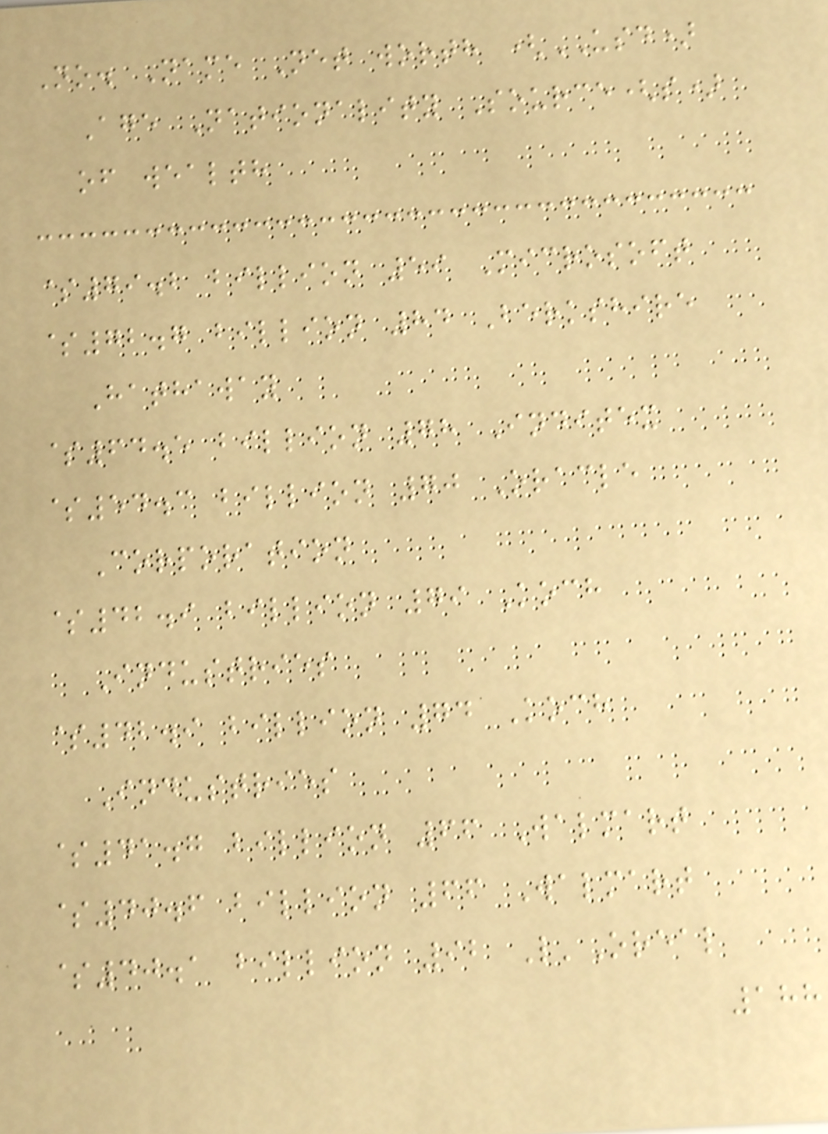No. Name Net worth (USD)
Age Nationality Source(s)
of wealth
$79.2 billion 59 Microsoft
$72.7 billion 84 Berkshire
Hathaway
$64.5 billion 78 Inditex
$54.3 billion 70 Oracle
Corporation
$42.9 billion 79 Koch
Industries
$42.9 billion 74 Koch
Industries
$41.7 billion 66 Walmart
$40.6 billion 66 Walmart
$40.1 billion 92 L'Oreal
188
